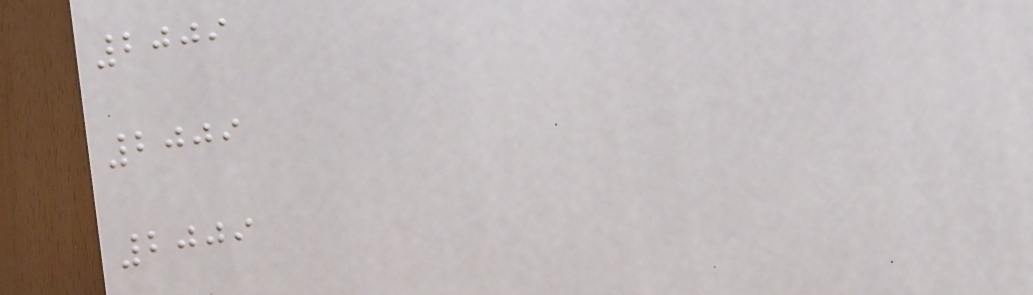2009
2009
2009
